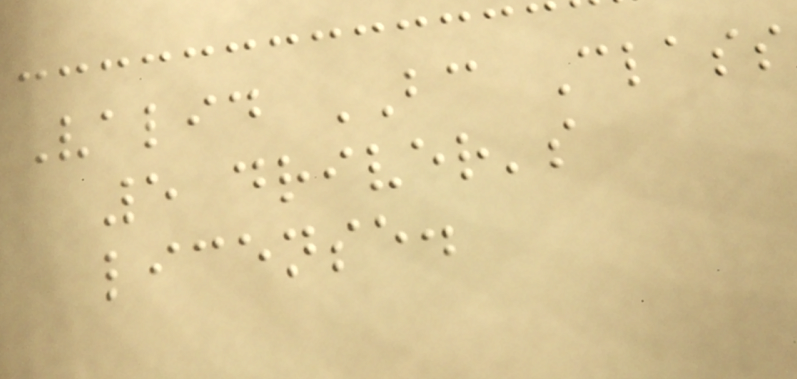Valid BC Class
5 driver's
license.
